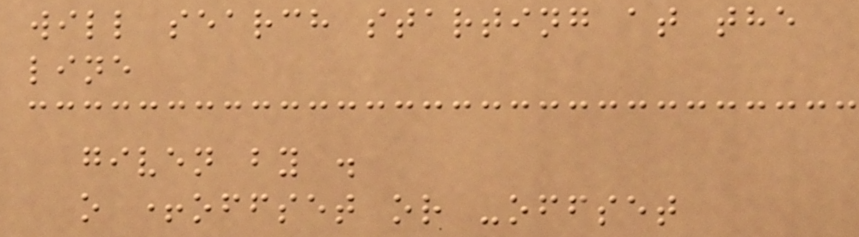will search starting at the
line
given by .
o +offset or -offset
